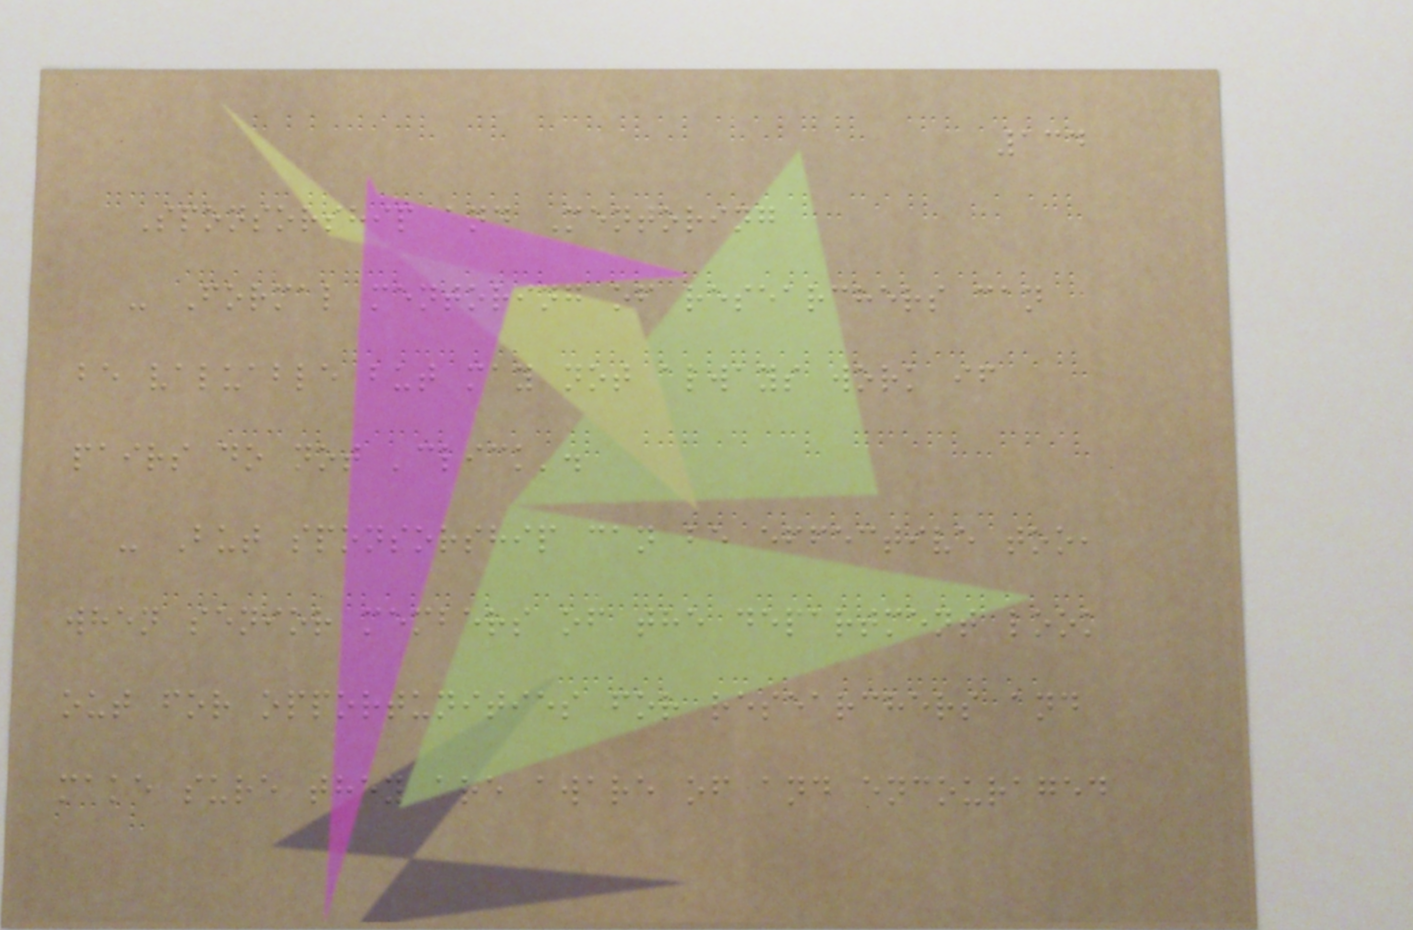134
Sponsorship and Mentoring
- Formal mentoring of researchers can
be valuable but may not always work if
pairs do not 'click'.
- But sponsorship can be effective too,
when senior members of the department look
out for opportunities for researchers and
make sure they are aware of and encouraged
